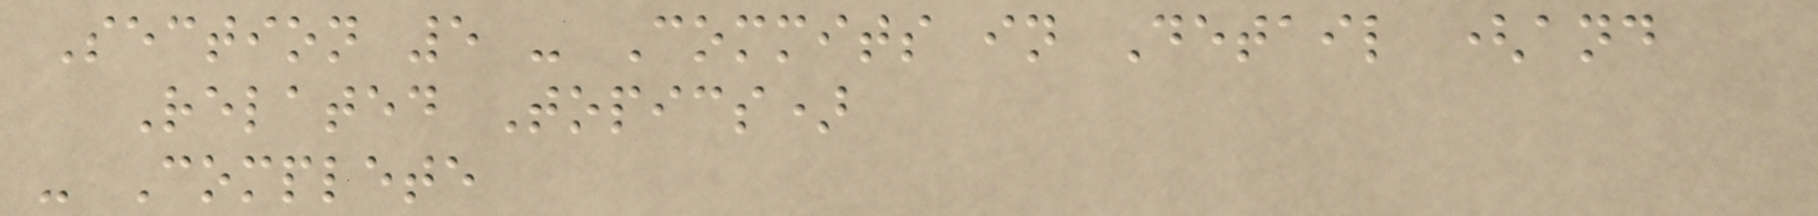Section 5 - Commits in Detail (and
Related Topics)
- Complete
